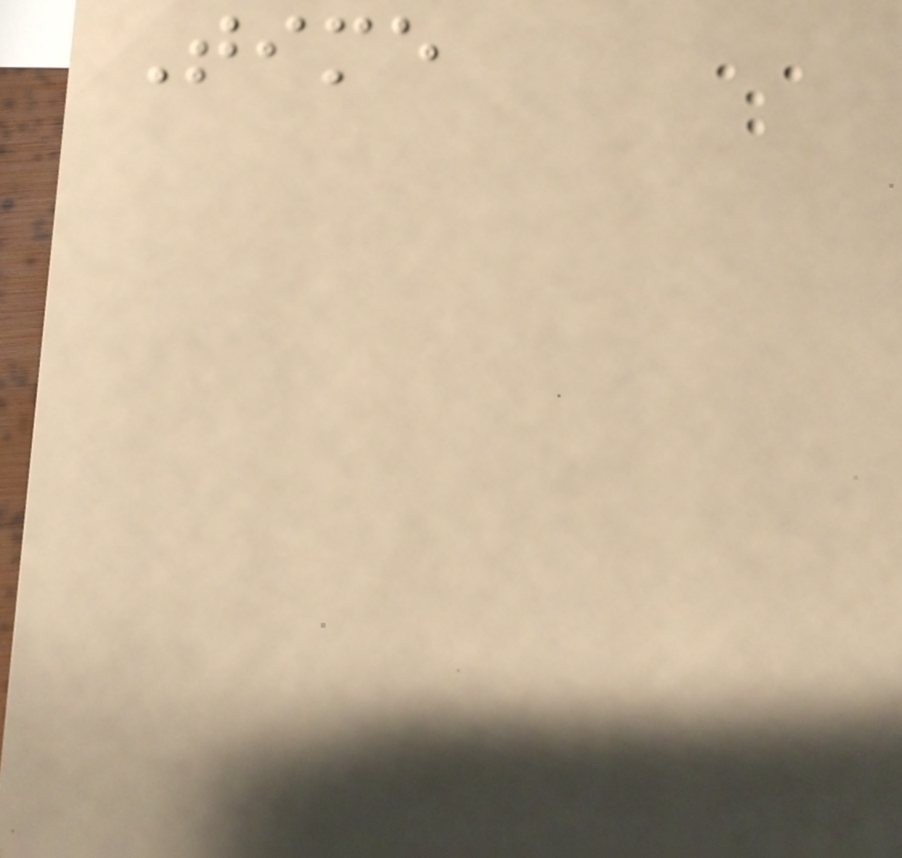Time
